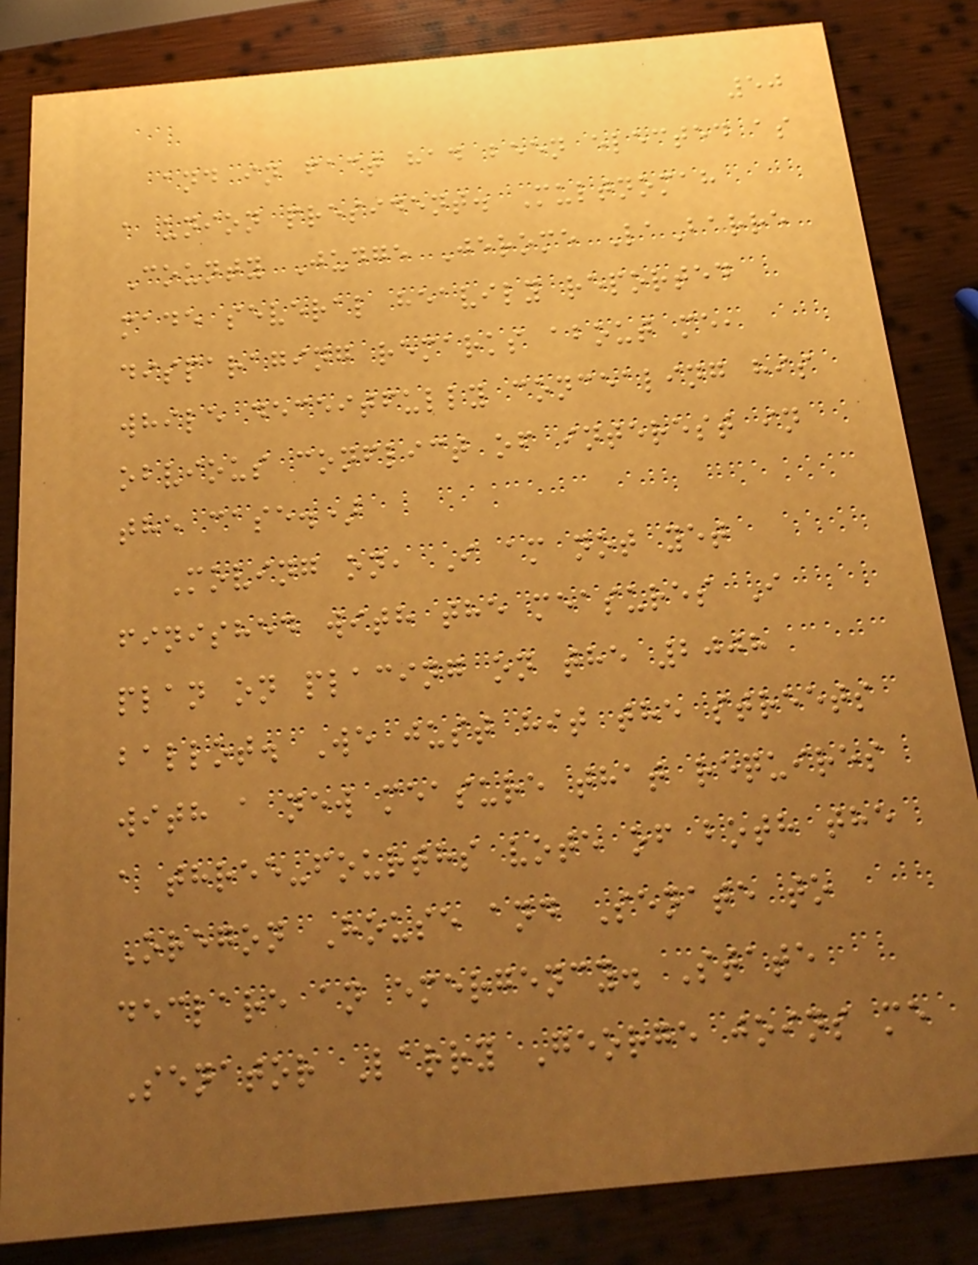50
and in fact had been elected as
a union president. Multnomah
County Judge Jerome LaBarre
made several heavily reported
disparaging remarks about me,
while deceitfully concealing his
obvious conflict of interest in
the case.)
Moving on, I am not yet
finished with the measures I
plan on placing on the 2008
ballot. We just hit the streets
with a new measure that requires
a three-fourths vote of both the
Oregon House and Senate to
declare an emergency. State
Senator Larry George joins me
